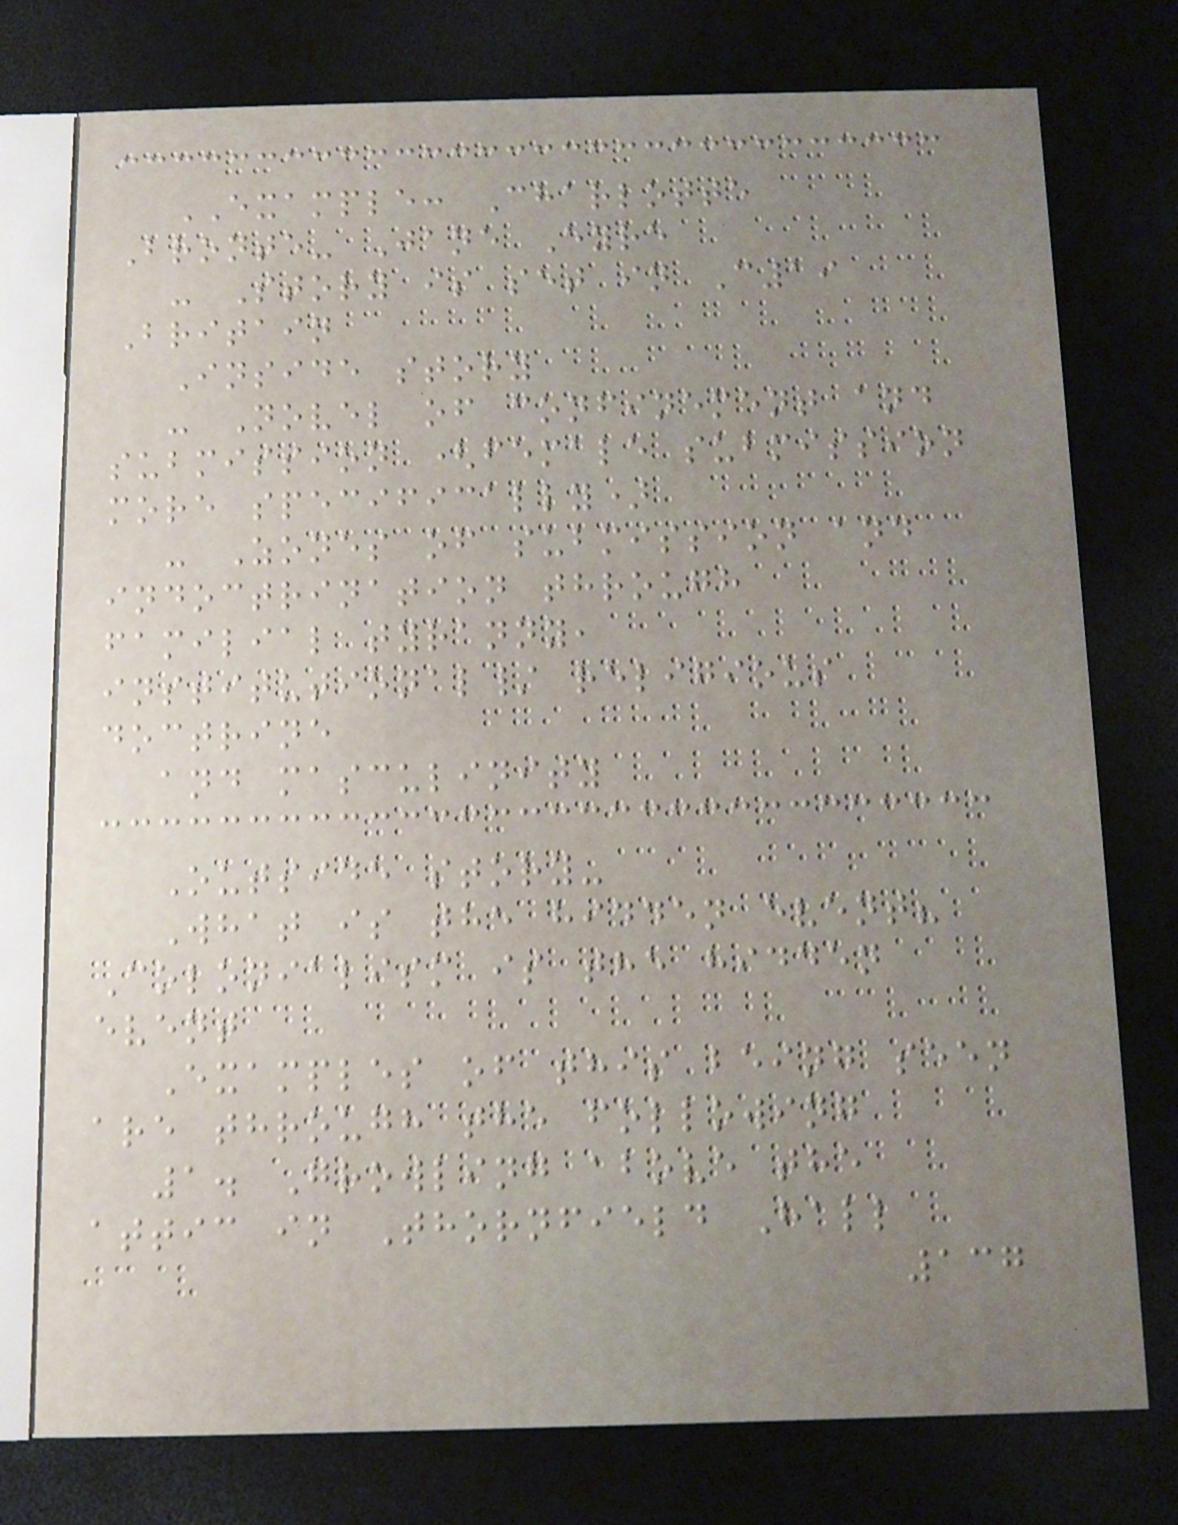EXAMPLE: Charlotte
Bronte- Jane Eyre
- Story is set in C19
Britain
Inside story
- Novel of confinement and
submission (female submission
more specifically)
- Zones of submission and
indoctrination through
familial tyranny,
institutional/ religious
doctrine
and masculinity
Outside story-
What is the hidden event?
Colonialism is the hidden
event
Examples of this being seen
are through the following
1. Growling above the
attic in Thornfield Hall
137
